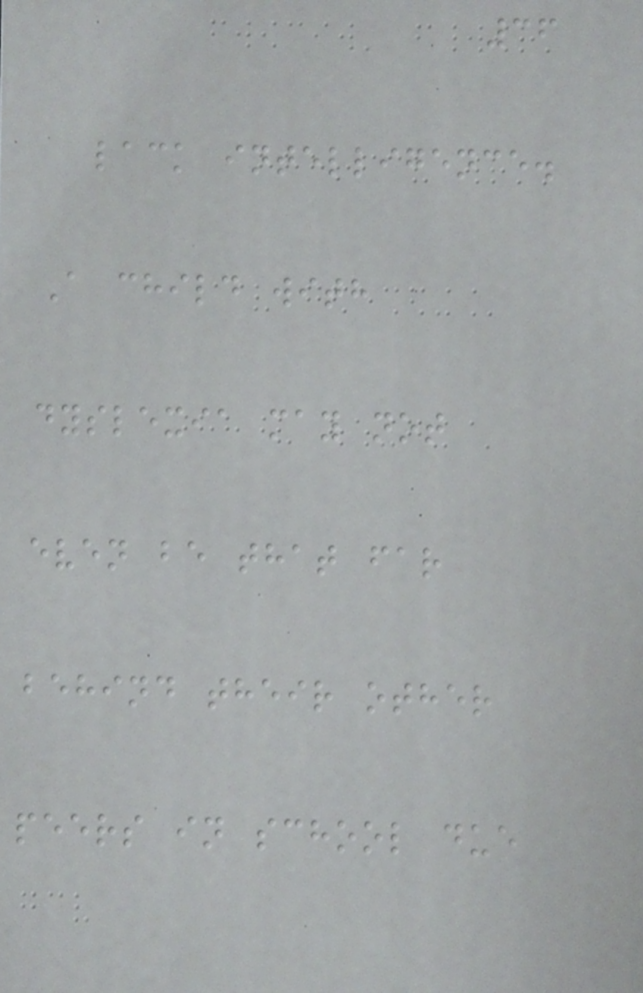36
lack intelligence.
A child with
dyslexia may not
even be that far
behind their other
peers in school due
